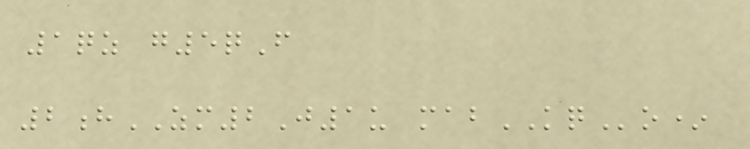1qz g5qF
2hZM2J1u mabKQo*
